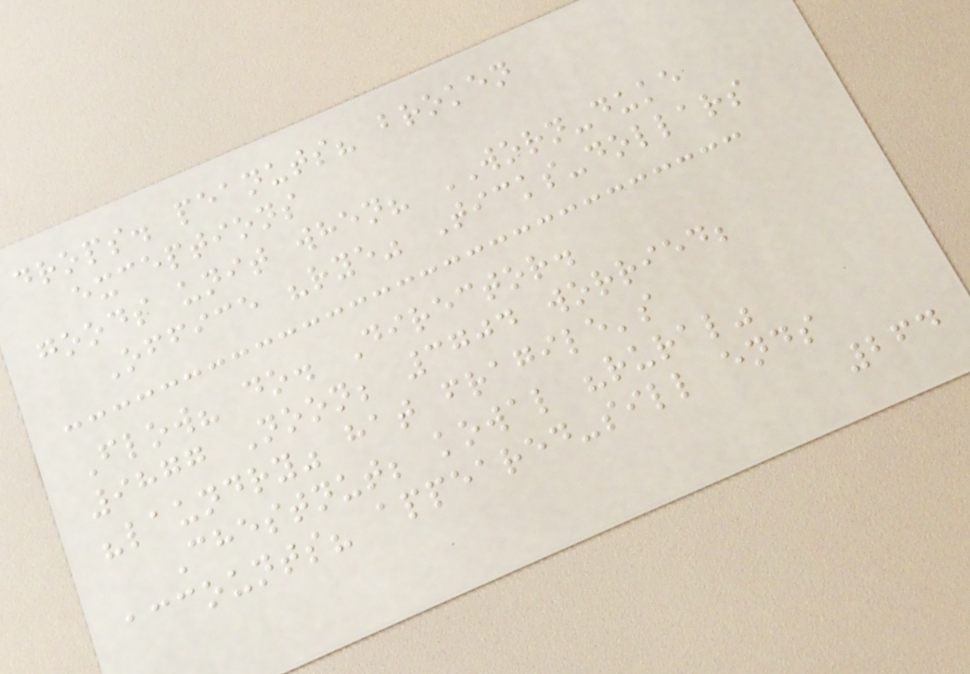drops. peanuts? broken
exceptions
goods unit when? WORN-duke
Office "rye" Ticks-dollars
Flow? do. Director.
9877 Noon; 3704 worried;
"laundry" hat fragile's
Chestnut; kowal "rural"
accounts? appeared-sill ends
264
